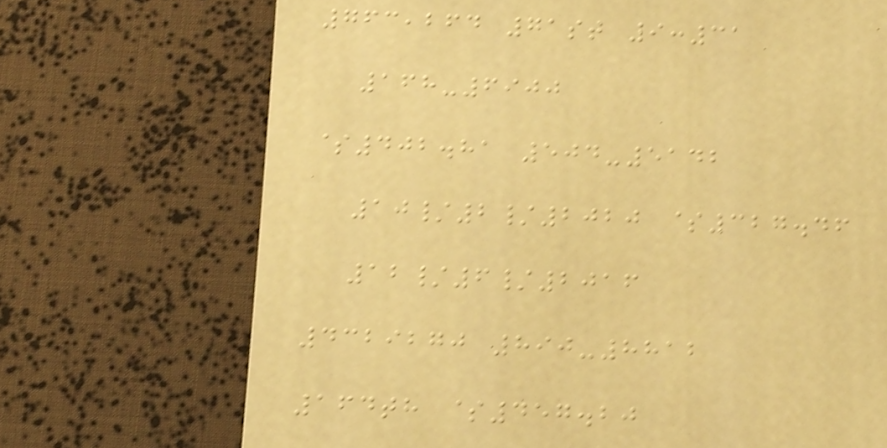763,264 71st 9:31
168-6900
$402.81 504-5142
10/2/2020 $327.46
12/6/2016
4329270 890-8812
164th $457.20
